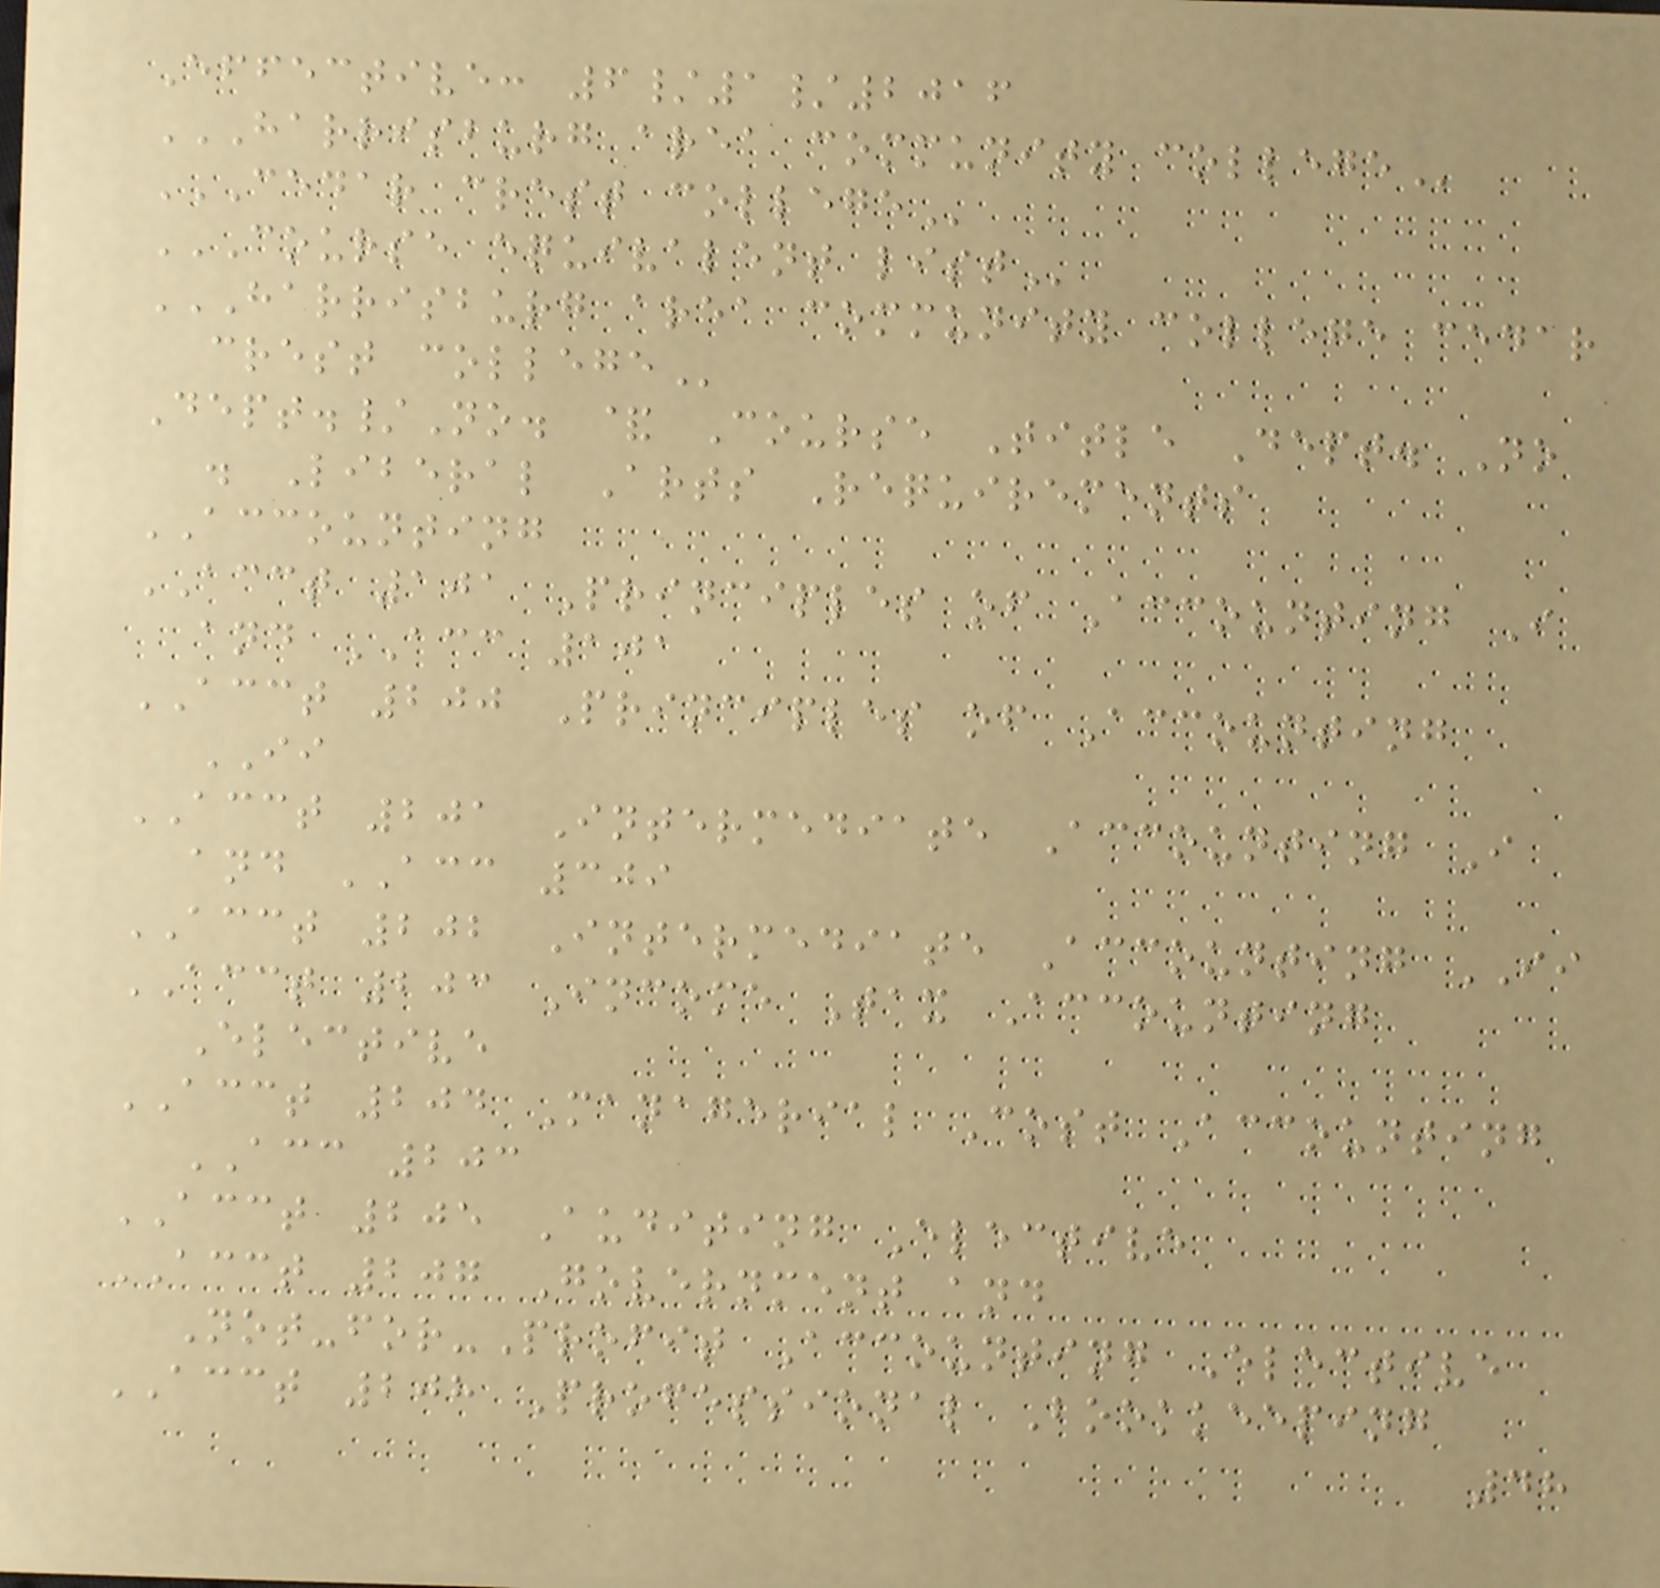Effective: 6/1/2016
HARRISBURG AREA COMMUNITY COLLEGE
CEDAR CREST COLLEGE
COURSE EQUIVALENT LIST
HARRISBURG AREA COMMUNITY COLLEGE CEDAR
CREST COLLEGE
Dept./No. & Course Title Dept. No
. Liberal Arts Requirements
ACCOUNTING
ACCT 101 Principles of Accounting I
and ACC 101
ACCT 200 Principles of Accounting
II
ACCT 201 Intermediate Accounting I
and ACC 309
ACCT 202 Intermediate Accounting II
ACCT 203 Income Tax Accounting
Elective
ACCT 204 Managerial Cost Accounting
ACC 203
ACCT 205 Auditing Elective
ACCT 207 Government and
Not-for-Profit Accounting Elective
ACCT 208 Professional Bookkeeping
48
